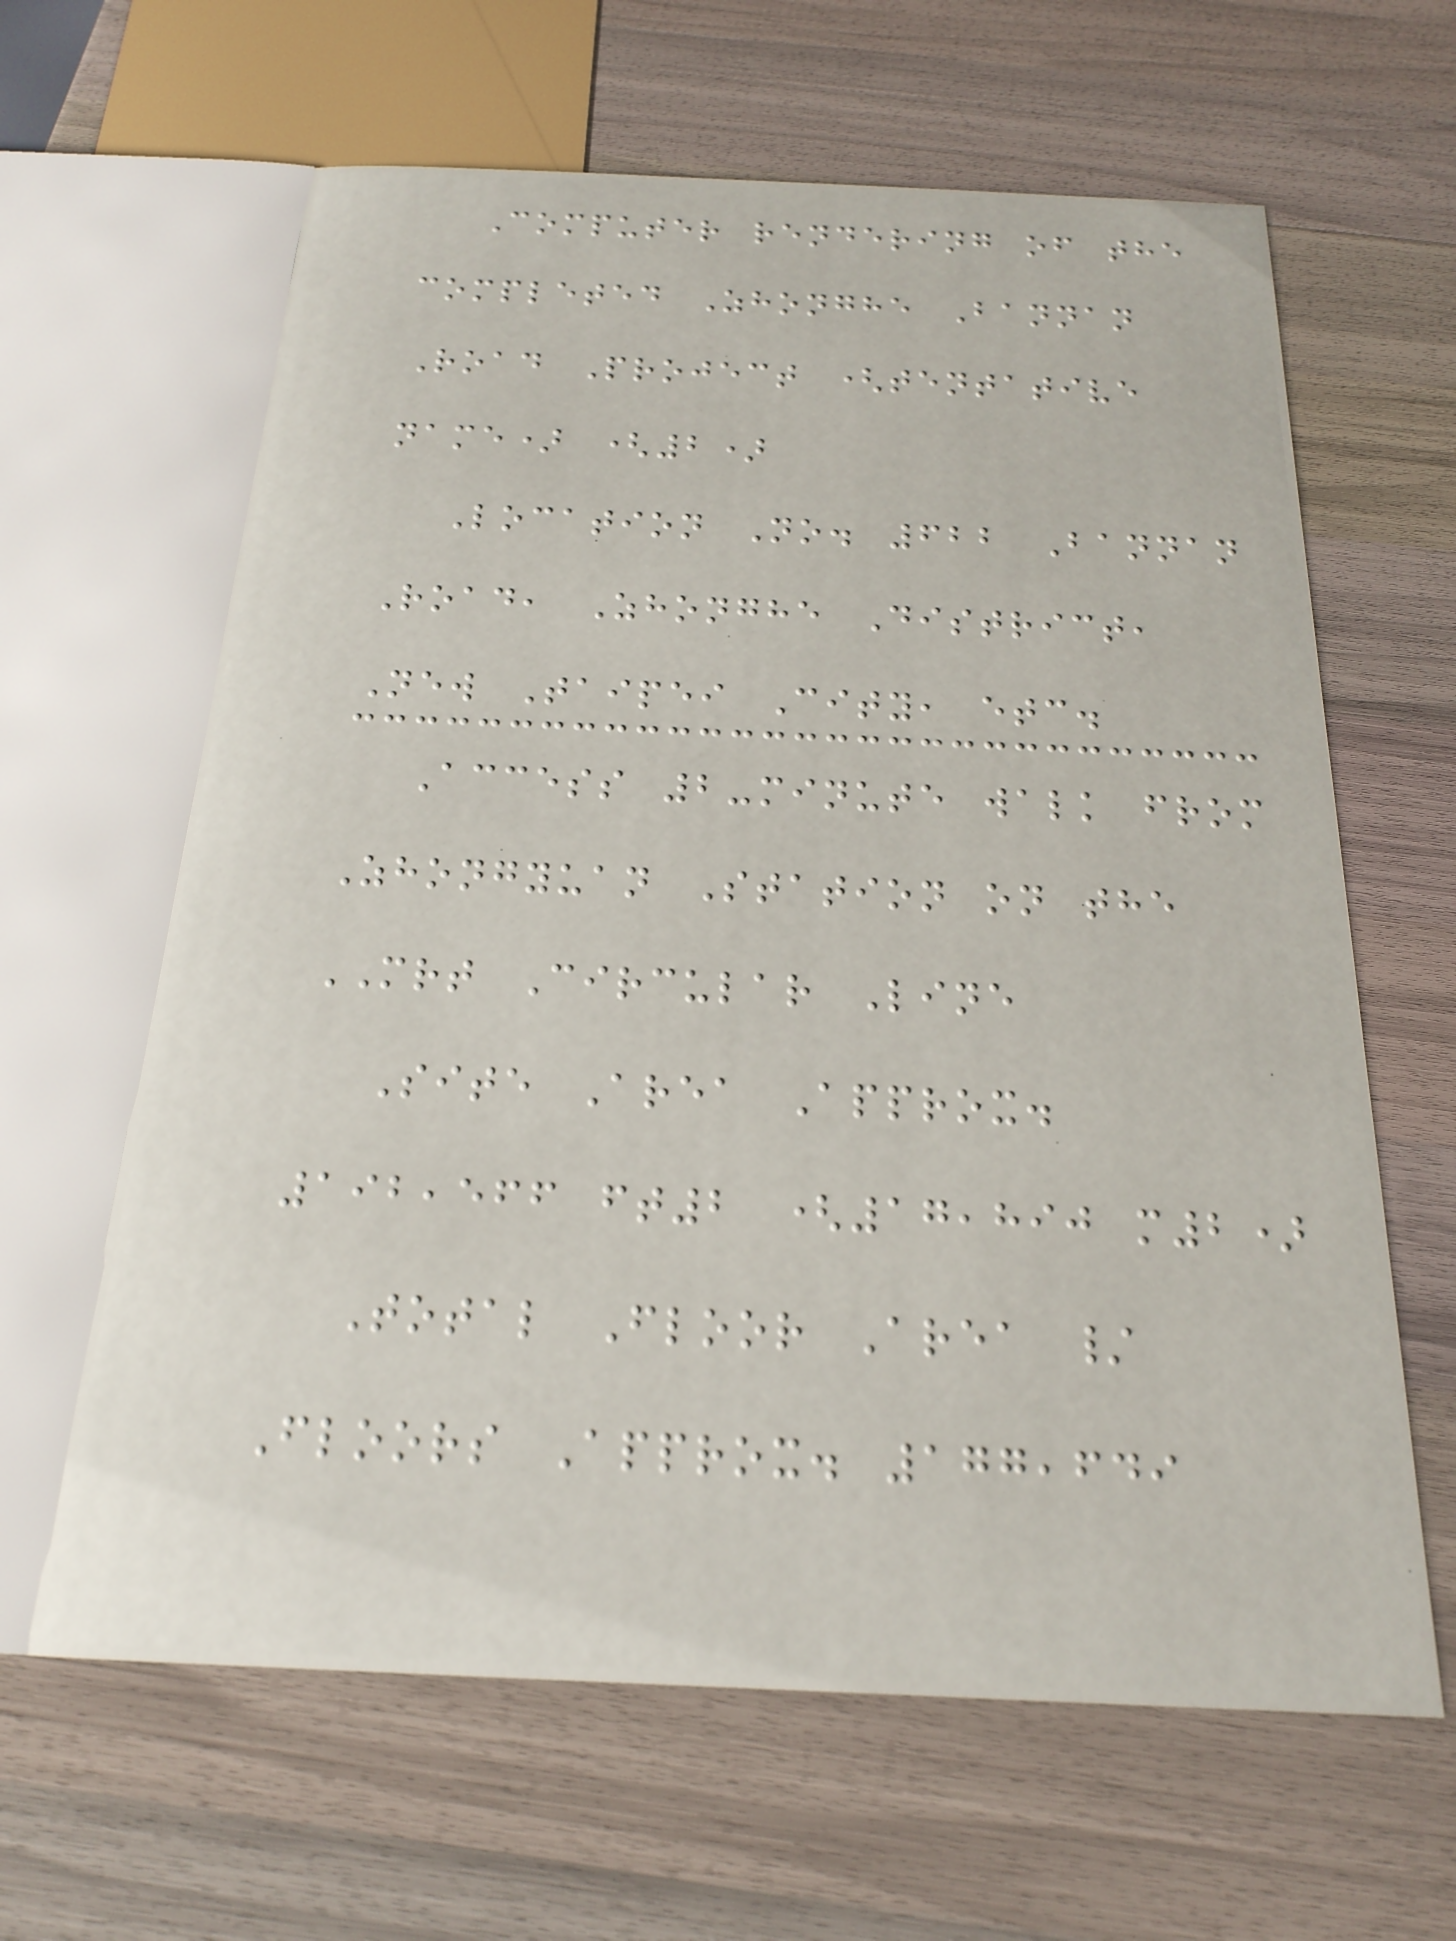Computer rendering of the
completed Zhonghe Bannan
Road Project (tentative
name) (2)
Location No. 622 Bannan
Road, Zhonghe District,
New Taipei City, etc.
Access 2-minute walk from
Zhongyuan Station on the
MRT Circular Line
Site Area Approx.
192,566 ft2 (17,890 m2)
Total Floor Area /
Floors Approx. 177,649
